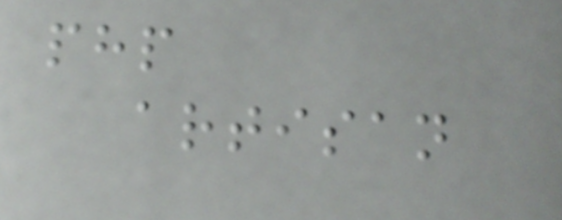php
artisan
